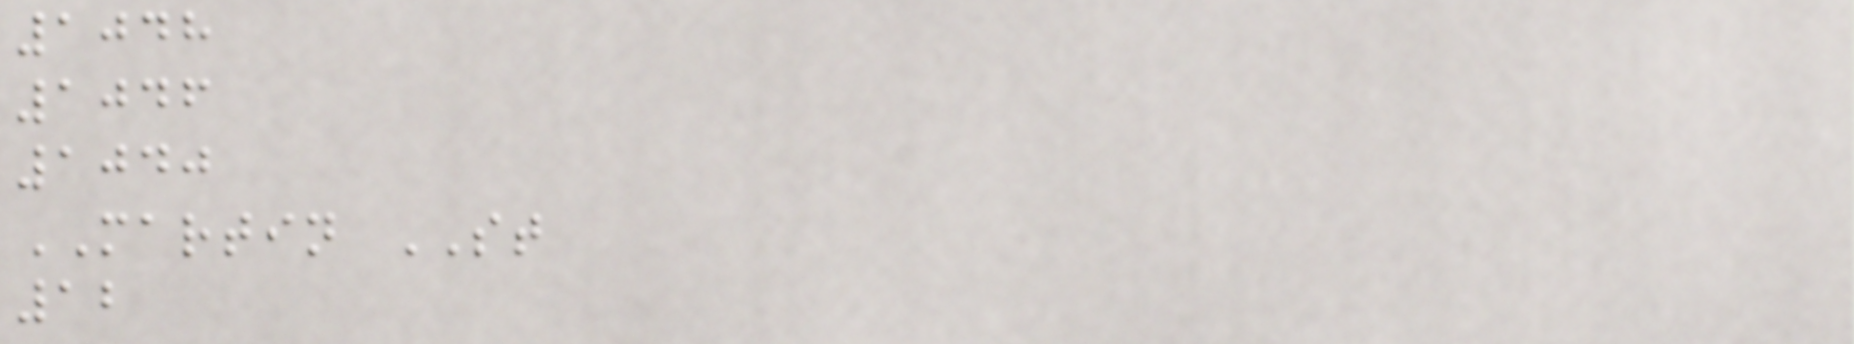1048
1046
1040
MARTIN ST
12
